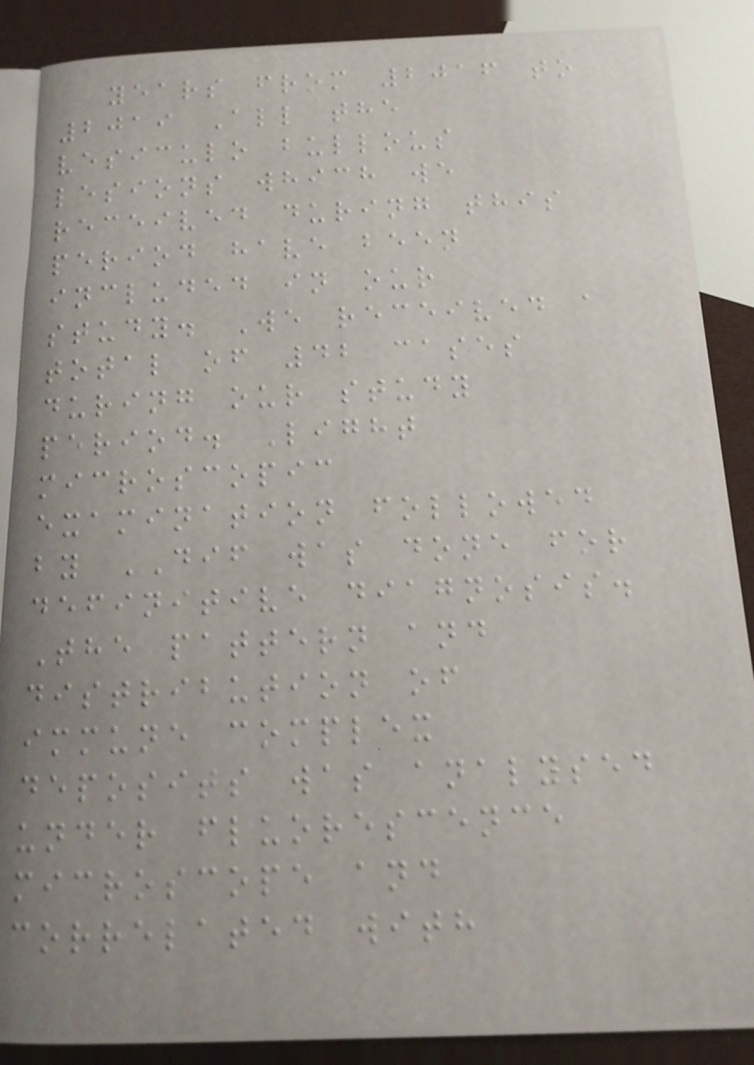years from 2016 to
2019 All the
vesiculo bullous
lesions which we
received during this
period have been
included in our
study. We received a
total of 42 cases
during our study
period. Light
microscopic
examination followed
by DIF was done for
definitive diagnosis.
The pattern and
distribution of
immune complex
deposits was analysed
under fluorescence
microscope and
correlated with
